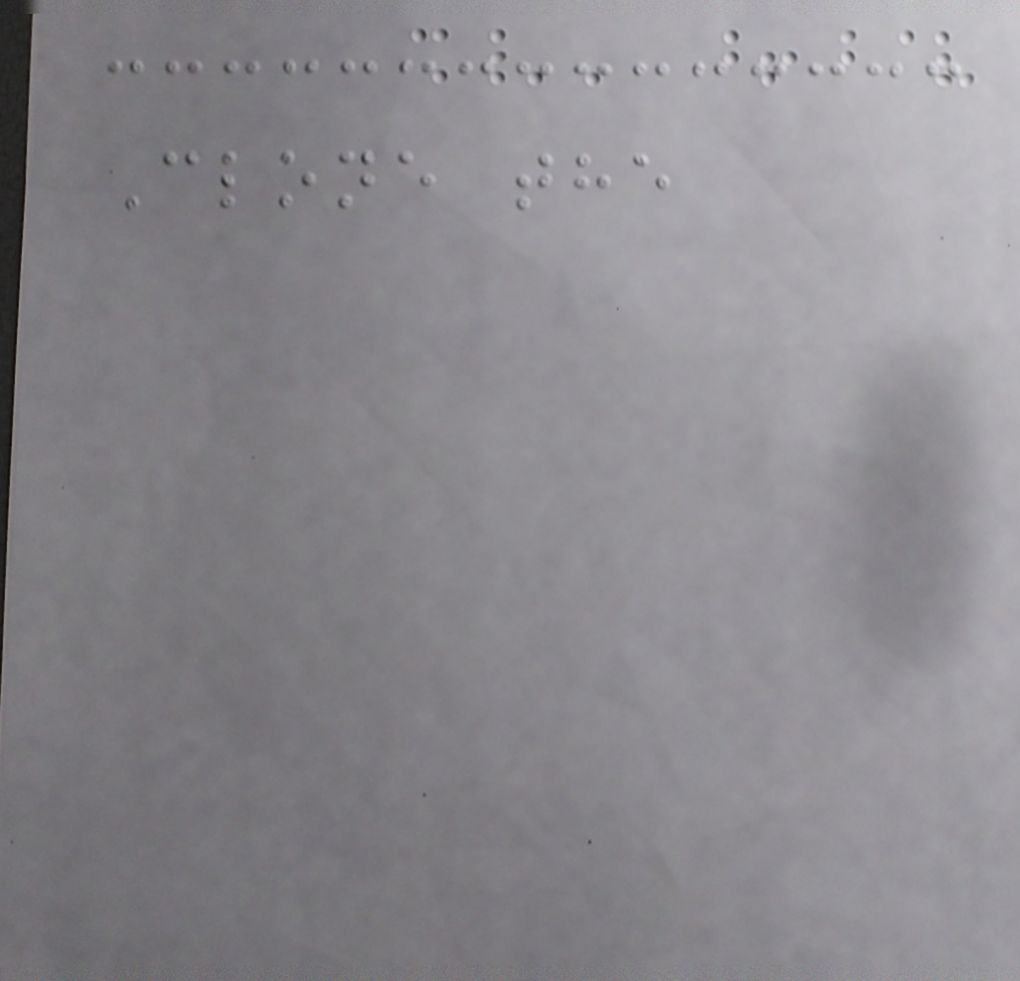Clone the
